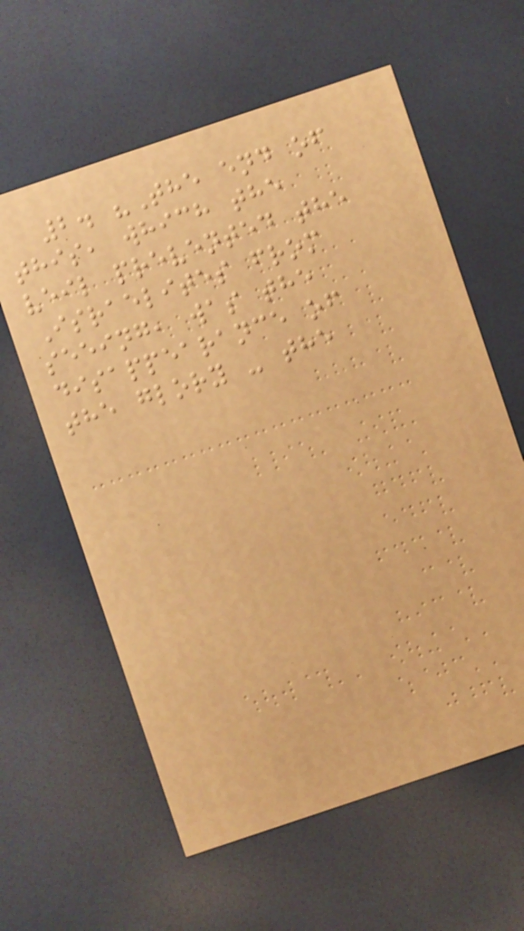2. "The end of
this, which the
veil prevented the
Israelites from
seeing, was the
disappearance of
the glory - the
